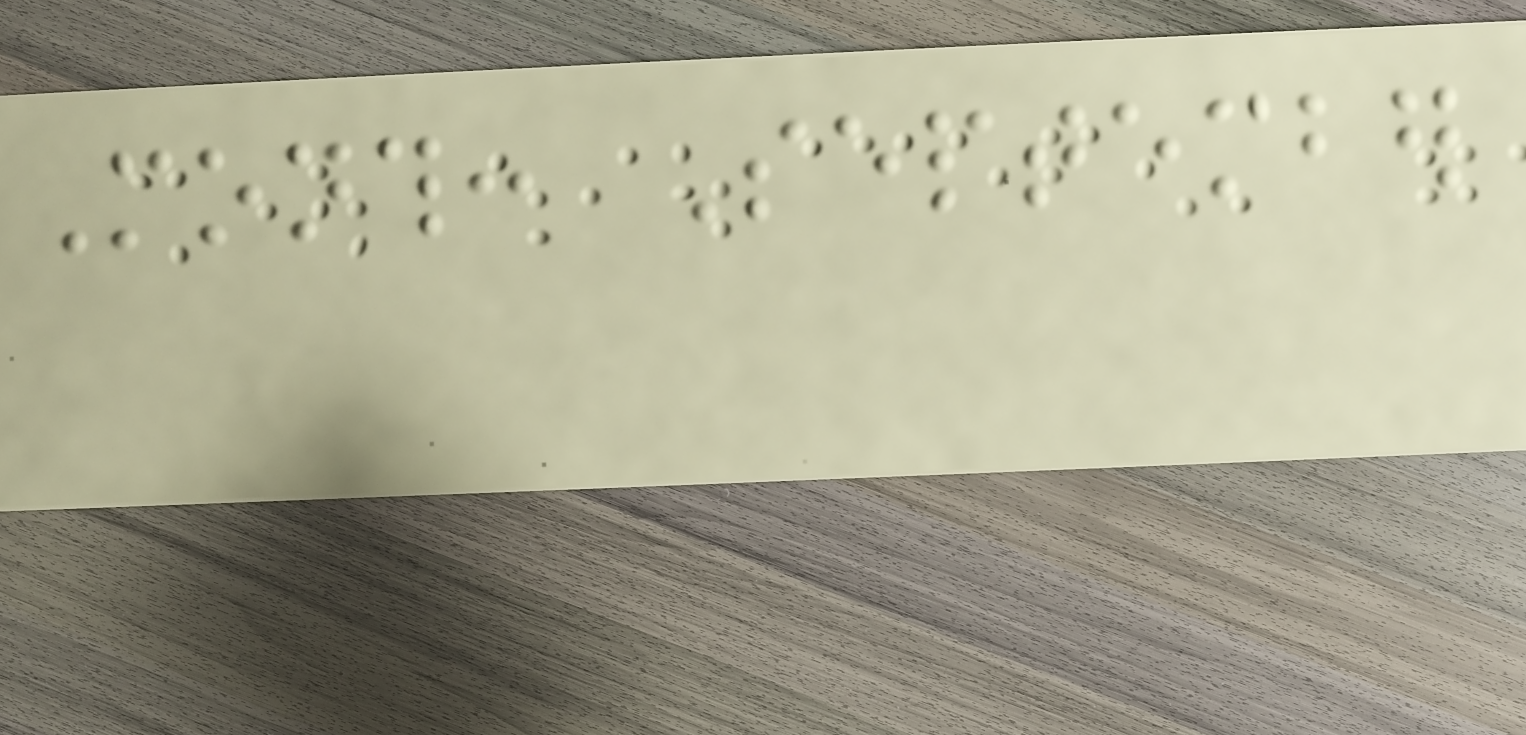Month: September
